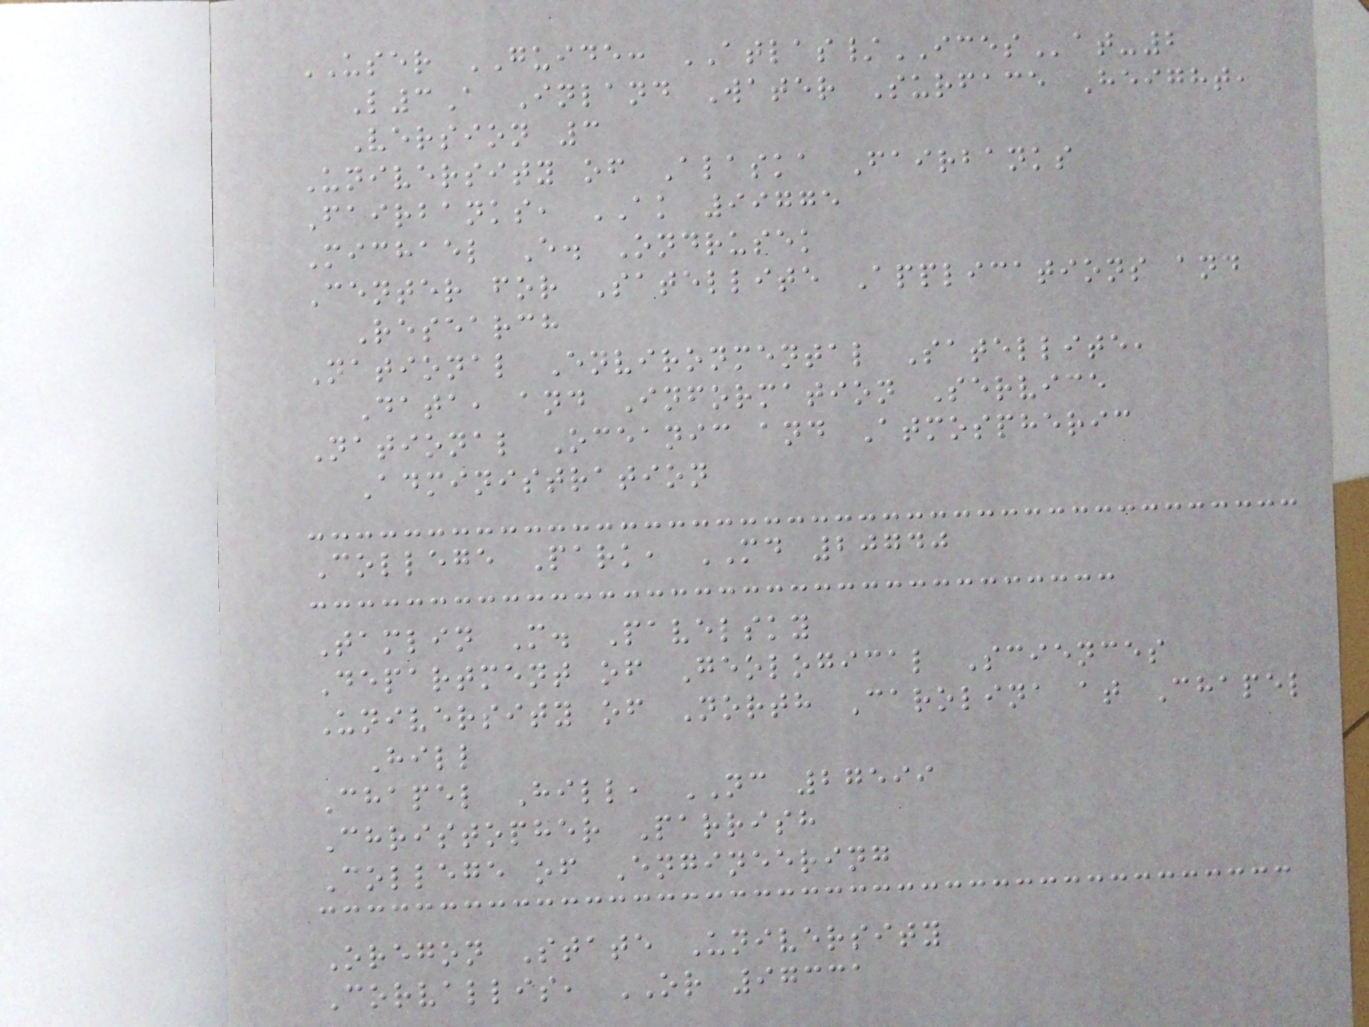USER GUIDE: ATLAS/ICESat-2
L3A Inland Water Surface Height,
Version 3
University of Alaska Fairbanks
Fairbanks, AK 99775
Michael E. Ondrusek
Center for Satellite Applications and
Research
National Environmental Satellite,
Data, and Information Service
National Oceanic and Atmospheric
Administration
College Park, MD 20740
Tamlin M. Pavelsky
Department of Geological Sciences
University of North Carolina at Chapel
Hill
Chapel Hill, NC 27599
Christopher Parrish
College of Engineering
Oregon State University
Corvallis, OR 97331
